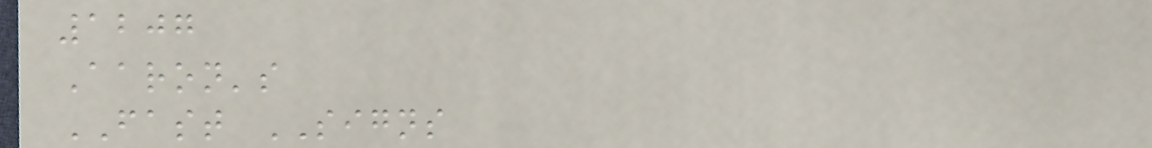1207
Aaron's
FAST SIGNS
